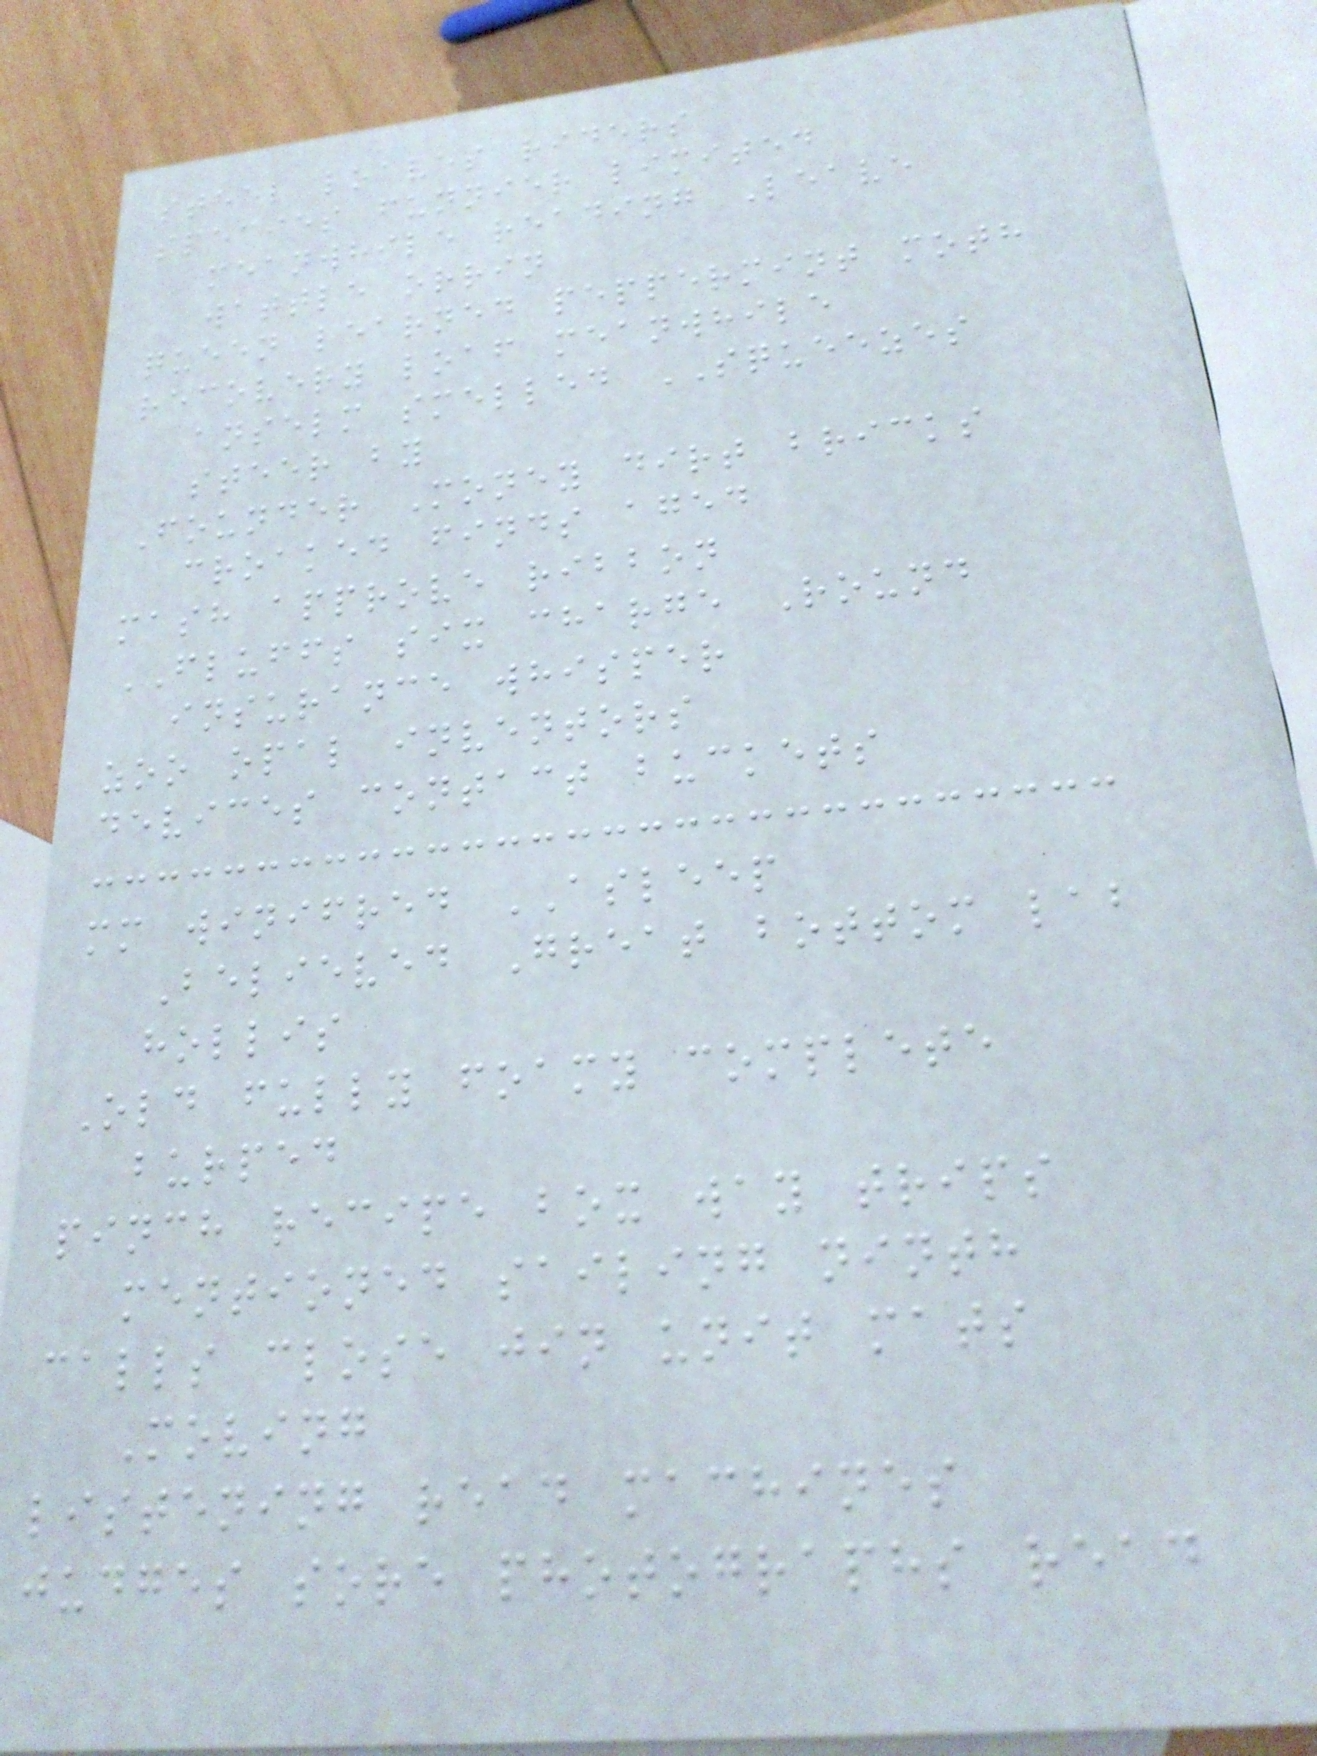steel loaves riders
species funnier limited
meanwhile reading Leave
wattle orrin
queen learned peppermint moth
recovery loaf meanwhile
anselm smelled SQUEEZES
steer by
Founder Money dirt bricks
croaked finds aged
mash approve ribbon
FLUFFS six charge Round
insurance whisper
zoo opal inventors
devices contact buckets
mm winifred ASLEEP
Believed Great bottom lab
hollis
Old fully foamy complete
burped
pinch recipe box way trips
mentioned sailing ninth
calls close jin unit mats
Moving
listening read machines
judges sore photographs read
